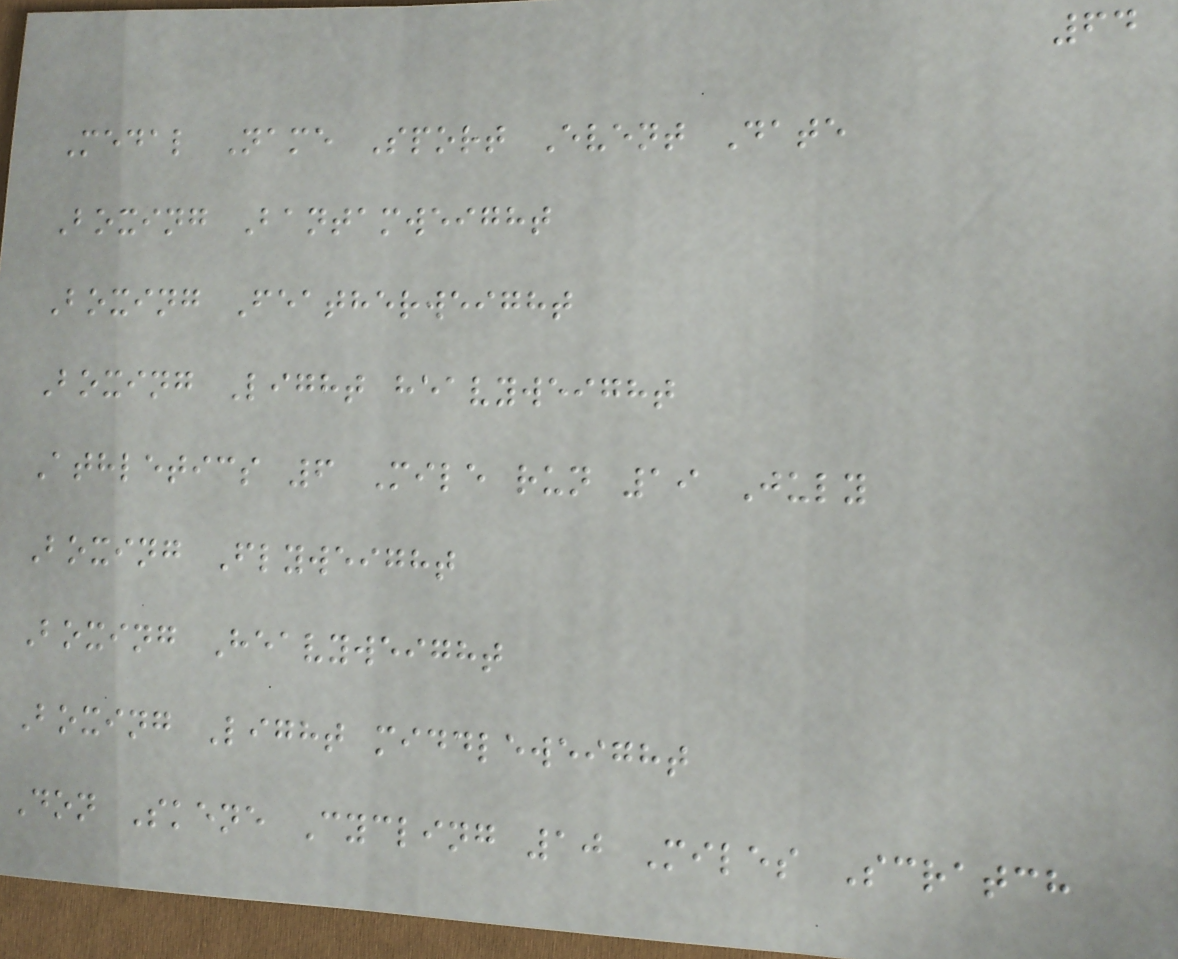64
Medal Name Sport Event Date
Boxing Bantamweight
Boxing Featherweight
Boxing Light heavyweight
Athletics 6 Mile run 19 July
Boxing Flyweight
Boxing Heavyweight
Boxing Light middleweight
Don Skene Cycling 10 Miles Scratch
